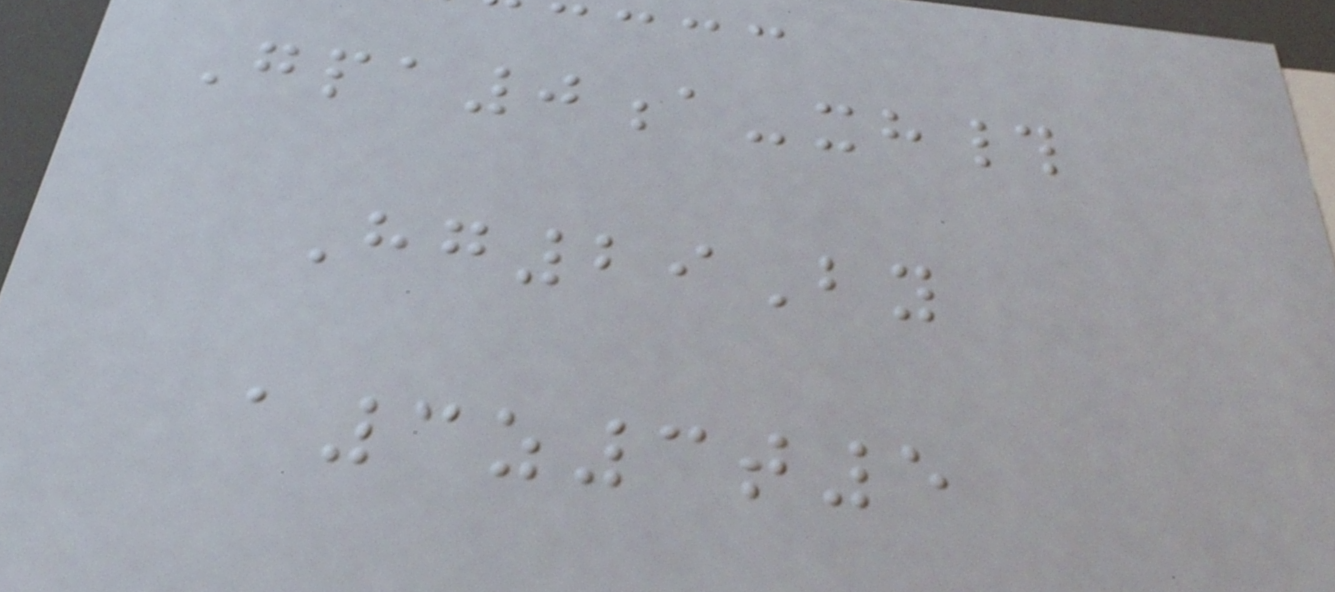Gpa0a-xh#
Hg29By
a3z3t5
